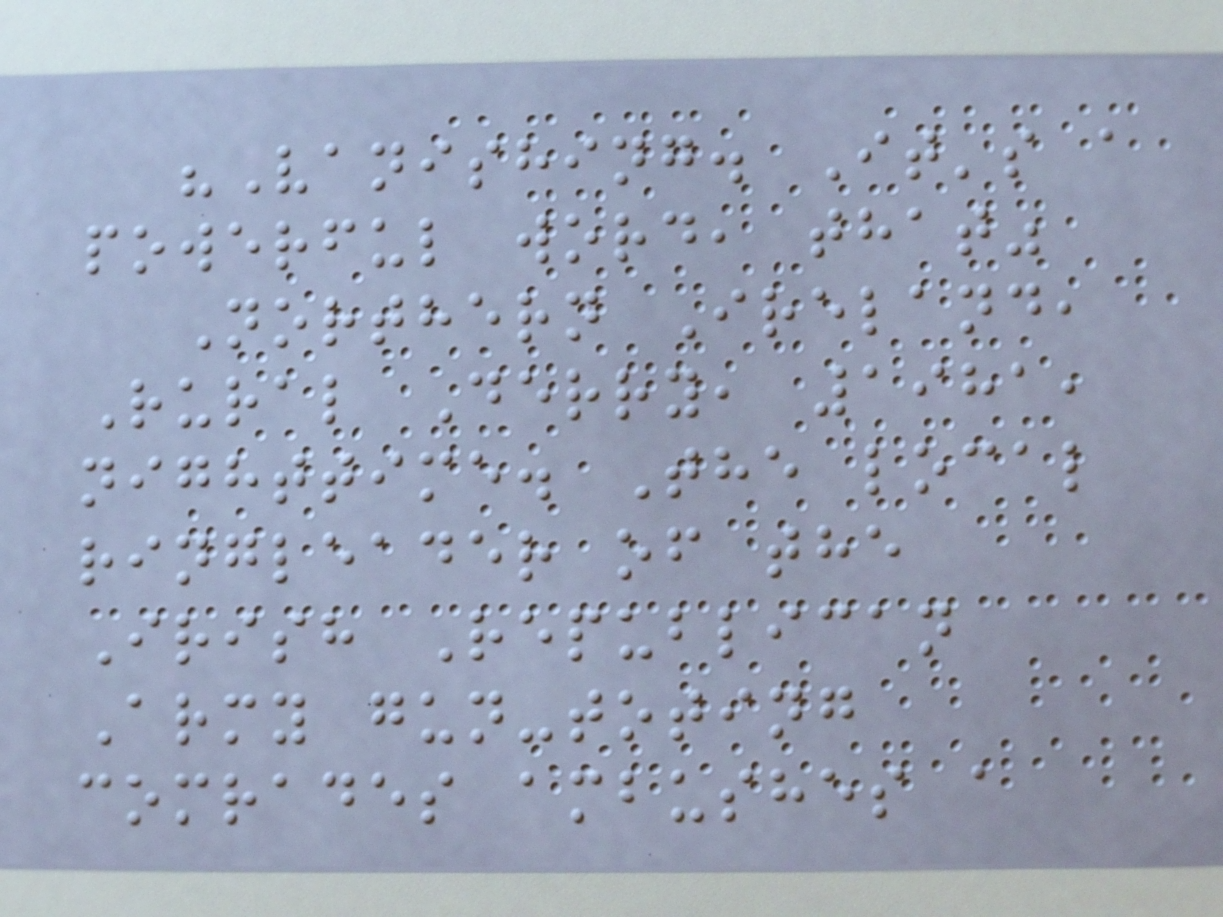"Vanishing. It's a
powerful word, that"
Northern Ireland,
Rural Derry, 1981,
nighttime. The local
ringleader of the
Irish Republican
Army gun-toting
comrades ambushes a
